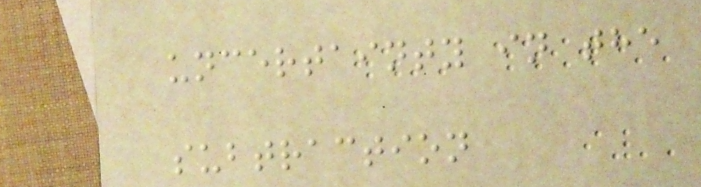uncertainty in the
subtraction
